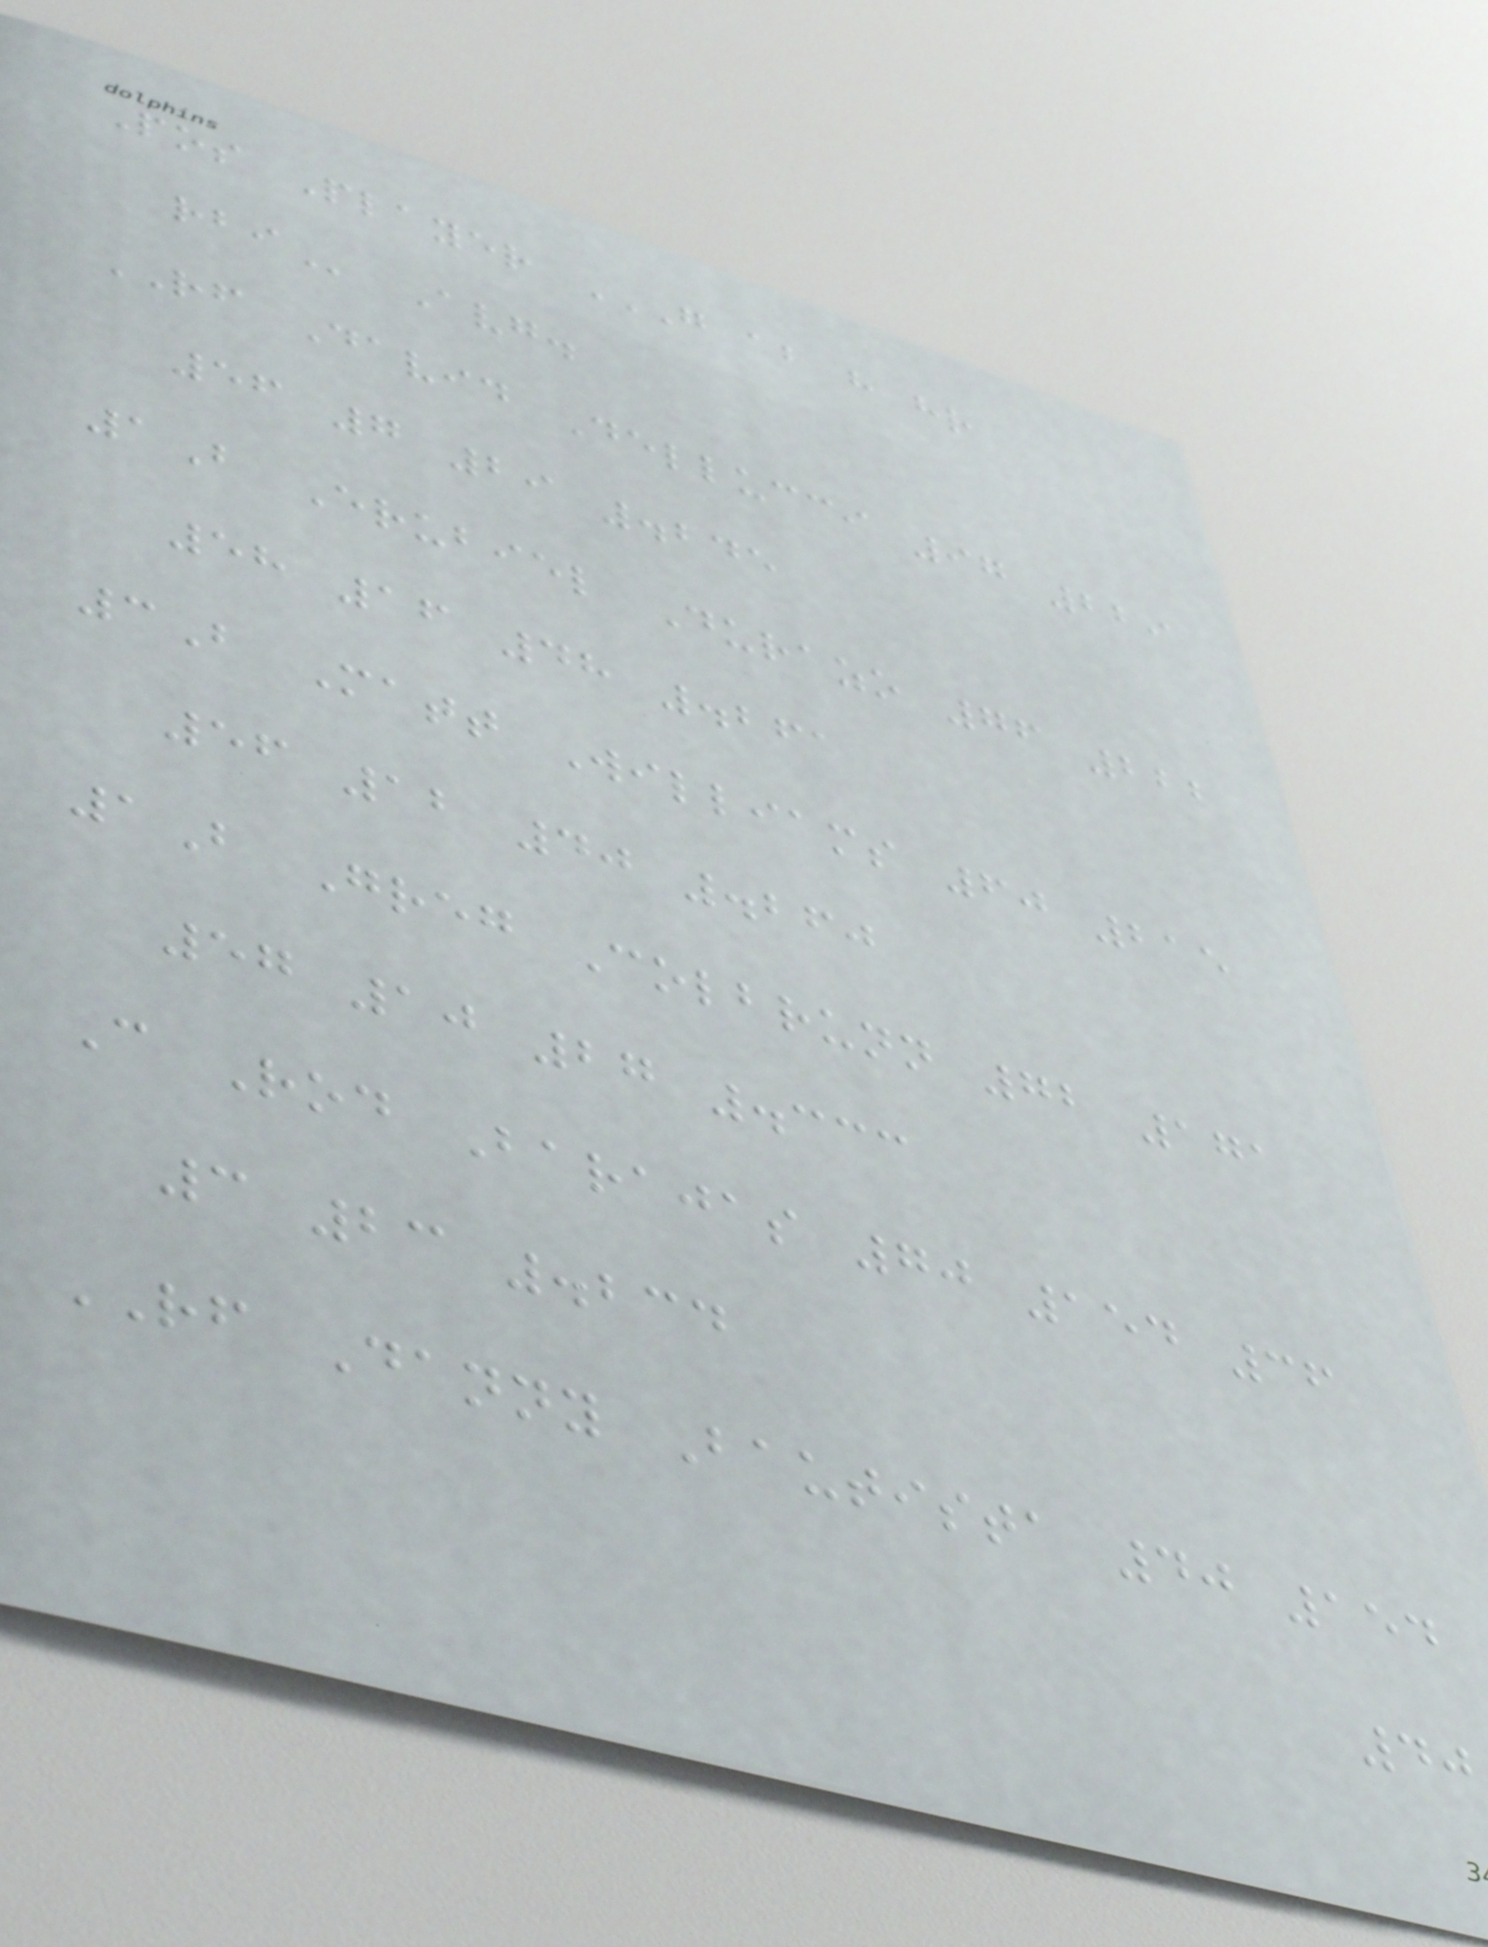Pos Player G AB H HR
RBI Avg.
RF David Dellucci 97 229
56 7 29 .245
1B Erubiel Durazo 76 222
58 16 48 .261
3B Matt Williams 60 215
56 12 40 .260
1B Greg Colbrunn 72 171
57 10 27 .333
C Rod Barajas 70 154 36
3 23 .234
RF Danny Bautista 40 154
40
